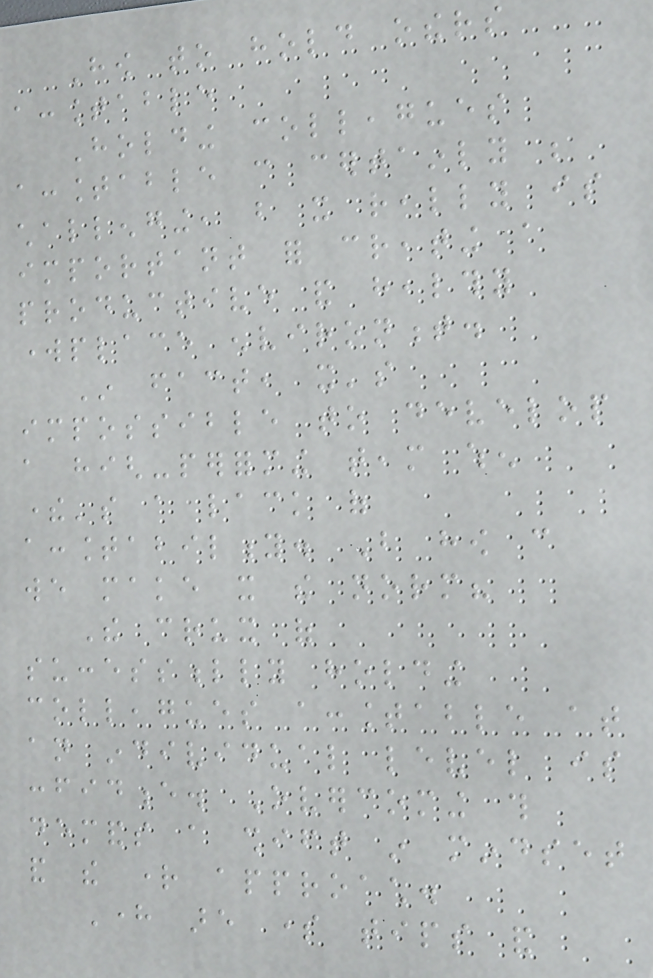How to hold others
accountable
Holding colleagues
accountable can certainly be
challenging, but it really is
important for creating a
productive and healthy
workplace environment.
In fact, it's
impossible to develop
a high-performing team when
there's a lack of
accountability. But how can
we make it the norm?
The crux of
successfully holding
colleagues accountable at
an individual level is
confidence. Overcoming this
demands a shift in mindset
and the right approach.
Here are some tips and
